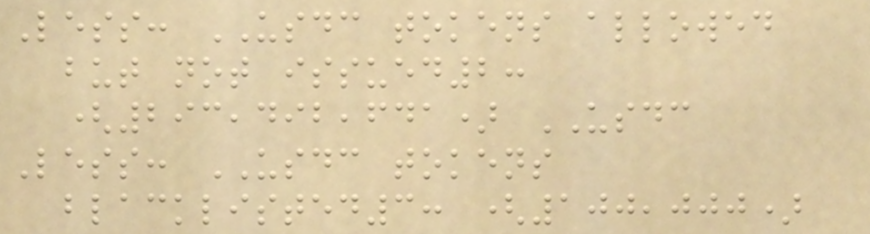Less: USDC tokens allowed
but not issued2:
(293,492,641) USDC
Less: USDC tokens
blacklisted3: (100,000)
